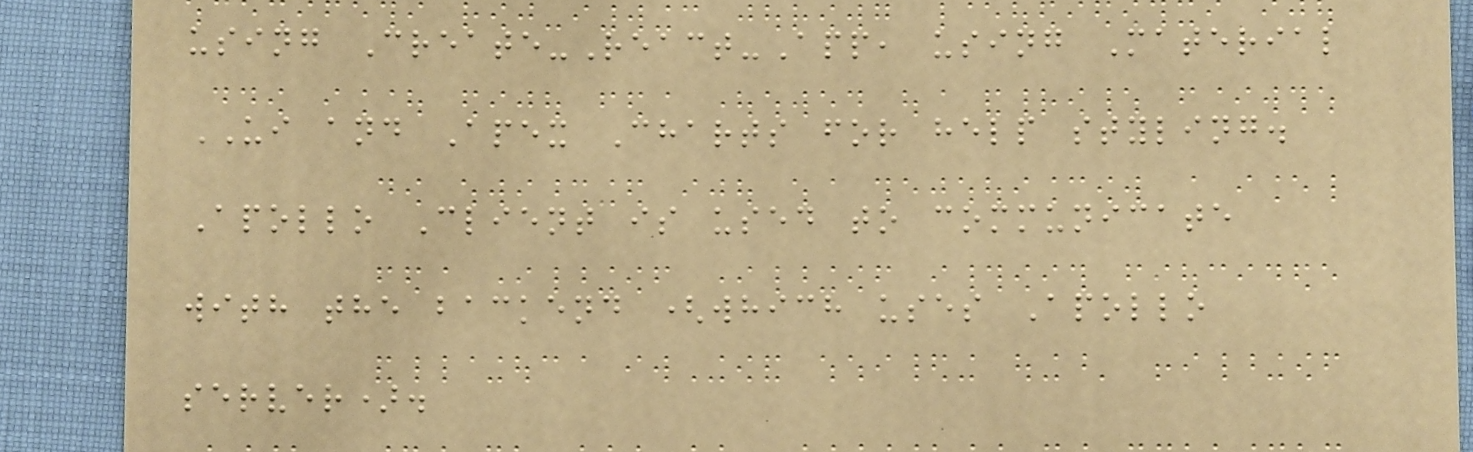using Create-React-App, using Material
UI and Apex Charts for help styling.
Apollo Client is used to communicate
with the backend (which uses Apollo
server).
